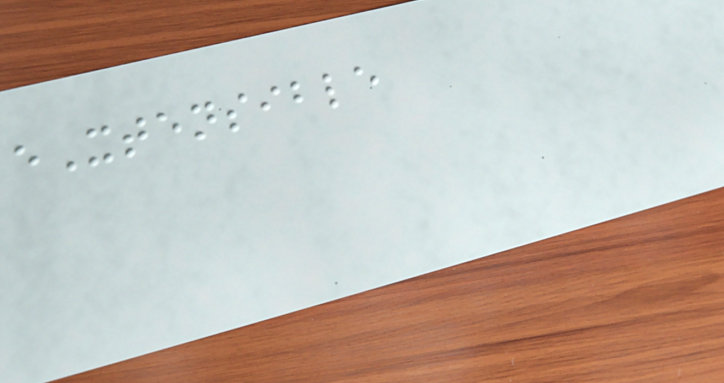eXtensible
